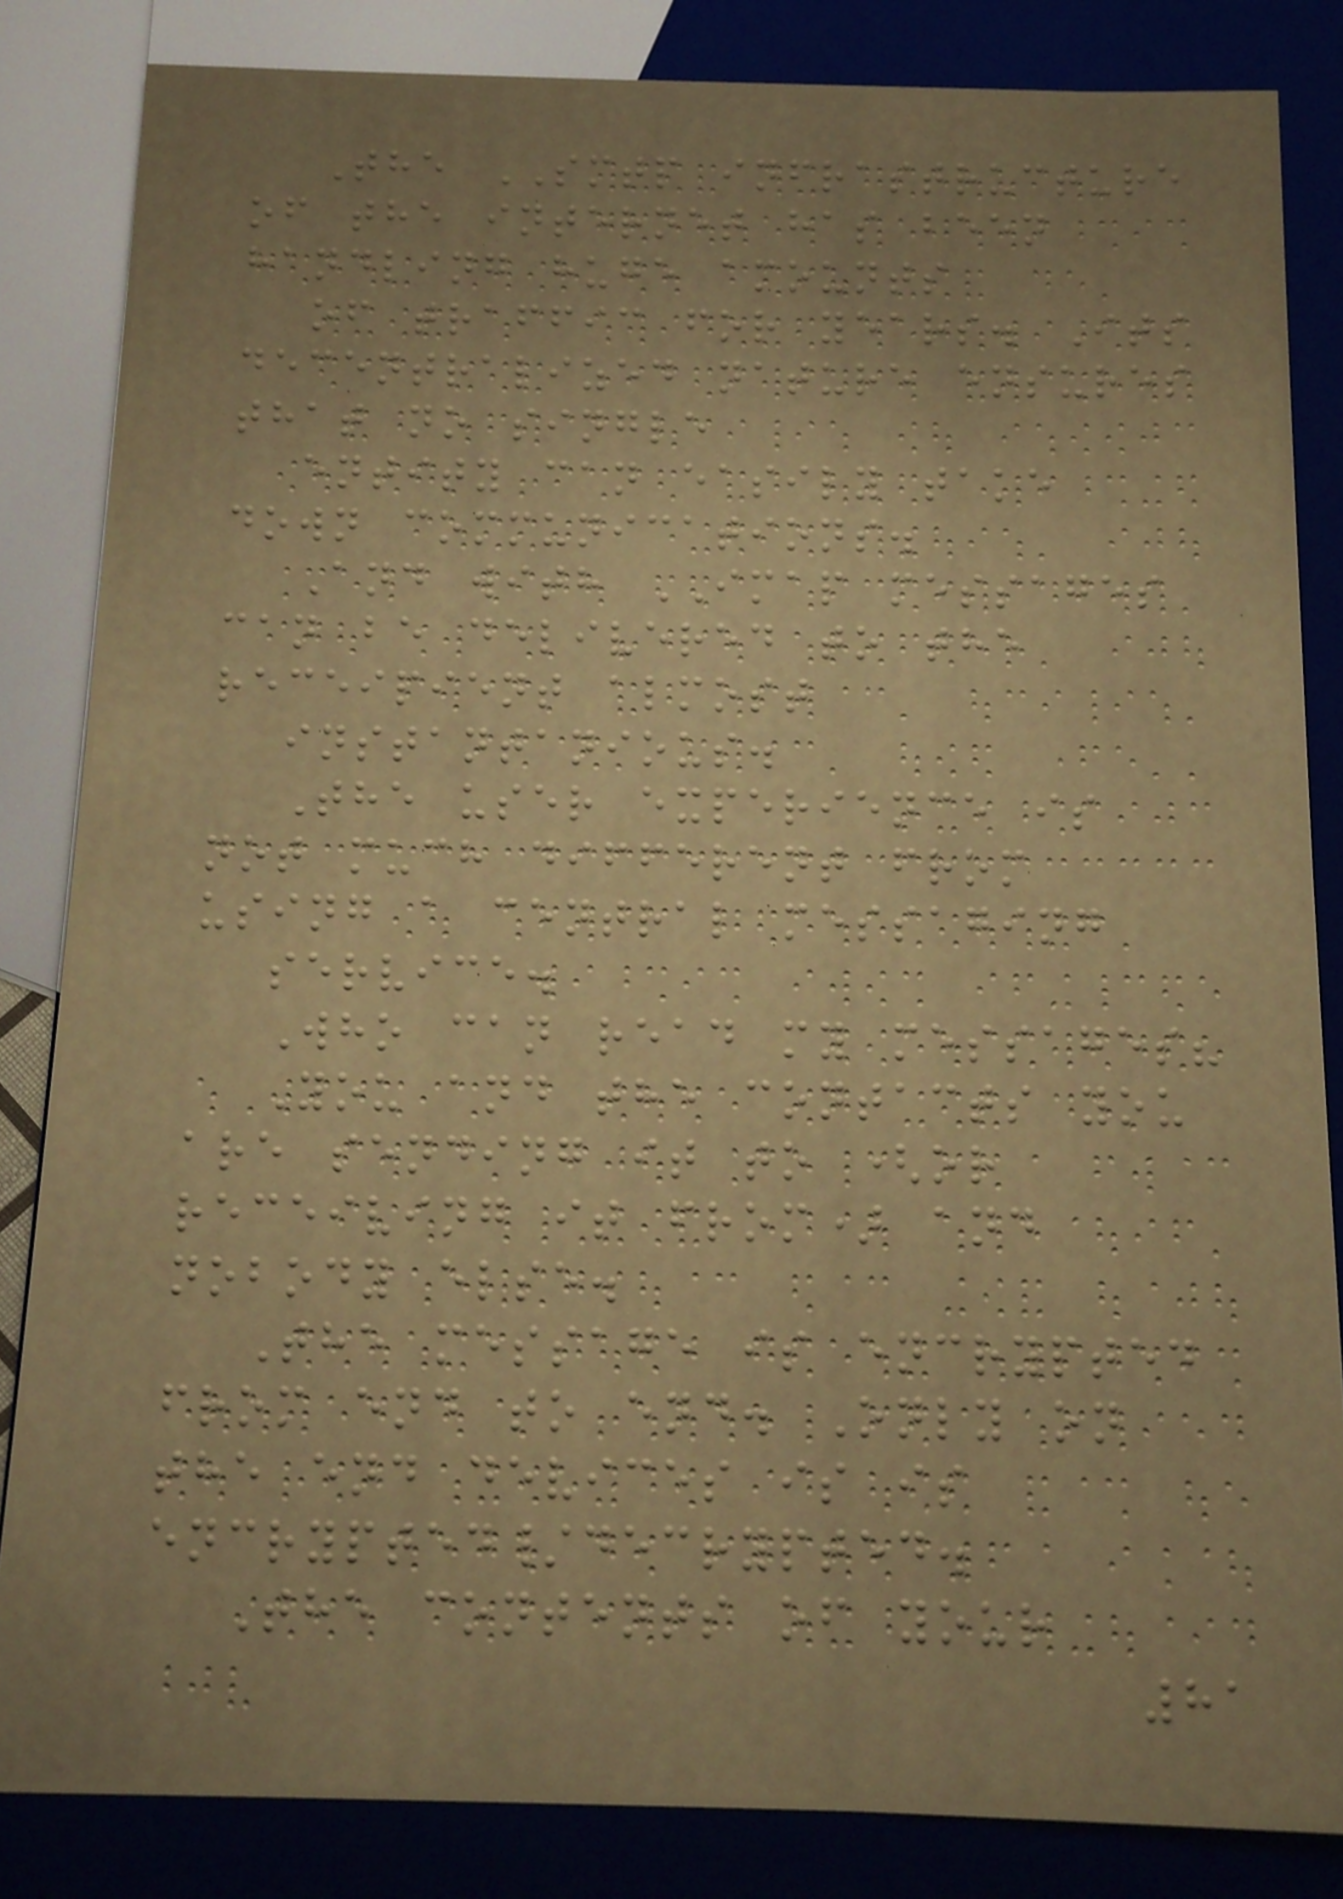The SMTP infrastructure
of the internet has been
handling huge amounts
of traffic for years. Its
decentralized nature ensures
that no single
entity can easily take
down communications.
And with IMAP messages
can be delivered to the
receipient almost
instantanious.
The user experience is
not much different from
using a central messaging
service.
Who can read my messages?
You and the contacts you
are sending it to (or
receiving it from) and
nobody else.
The message is encrypted
from end to end. Only on
the end devices is is
encrypted/decrypted.
The contents of your
81
